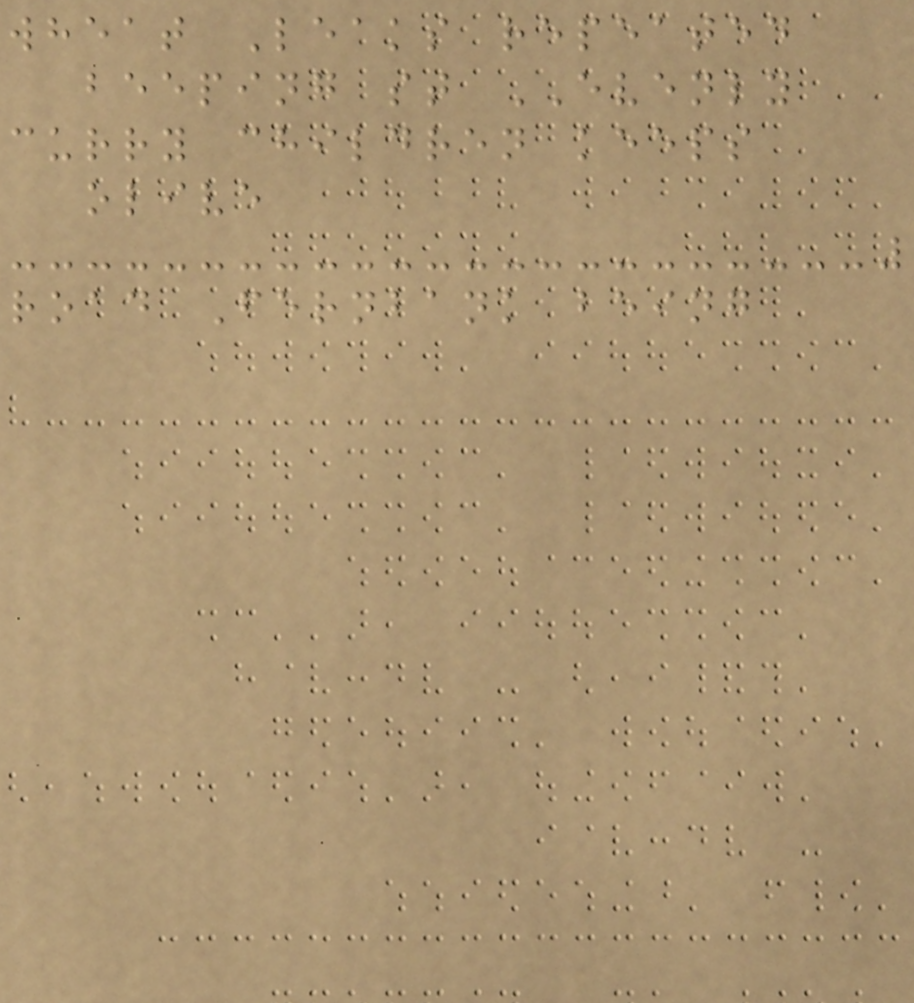wheat Leaks repeated
beeping st EVENLY
curry children keeps
olive
road Fernbank being
